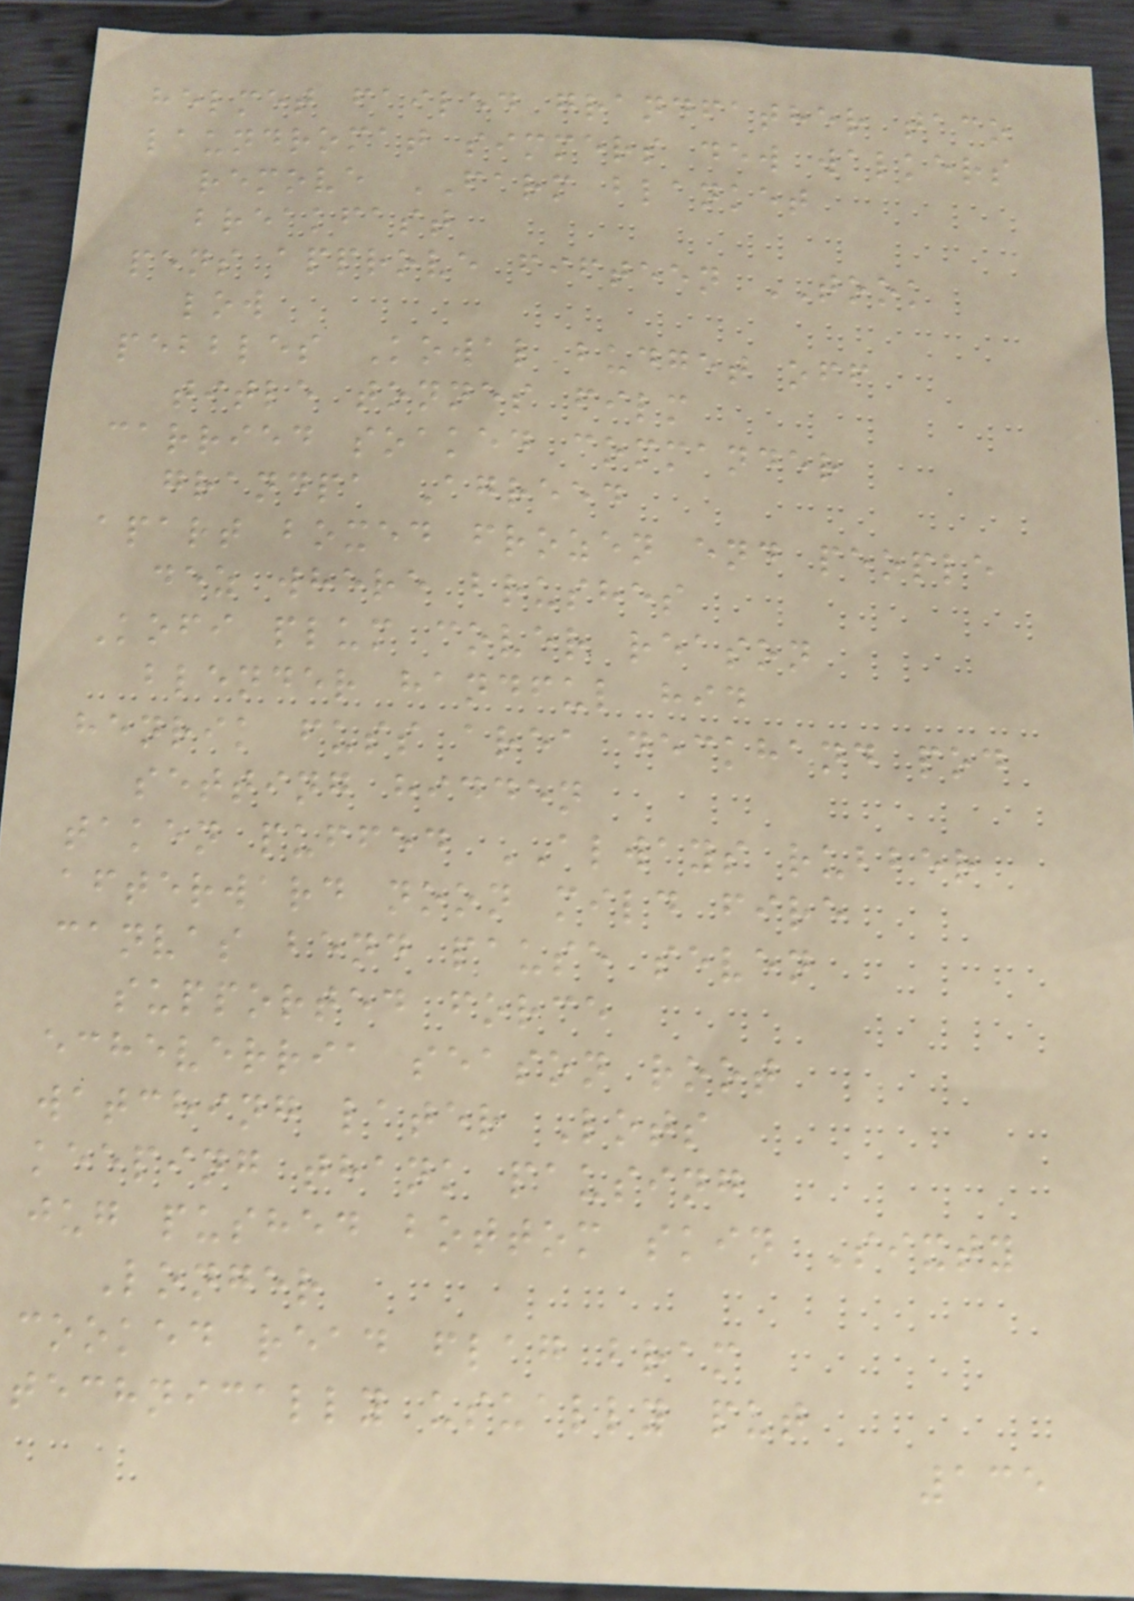helmet failed grandfather taco
laundromat simmers dew walkers
remove FARM blanket
breakfast
pens approve fifteen TOOK
low
pebbles Kowal budget off
title tonnes film
carried soaked commander
grandpa Agreed
apart boxed frozen end people
dez where brushes
Kofi plum cover reason
blender handful hid
henrik fuss area deckhand pod
setting hidden
taken puffed ALWAYS rubber
afterward noon mild fire
canvas bend pause seven
supported force
echeverria season root
watching later Lots
keeping thank pausing
jug pushed bottom skin Sixty
Longer
cooked read flag bram
technically usually put
135
